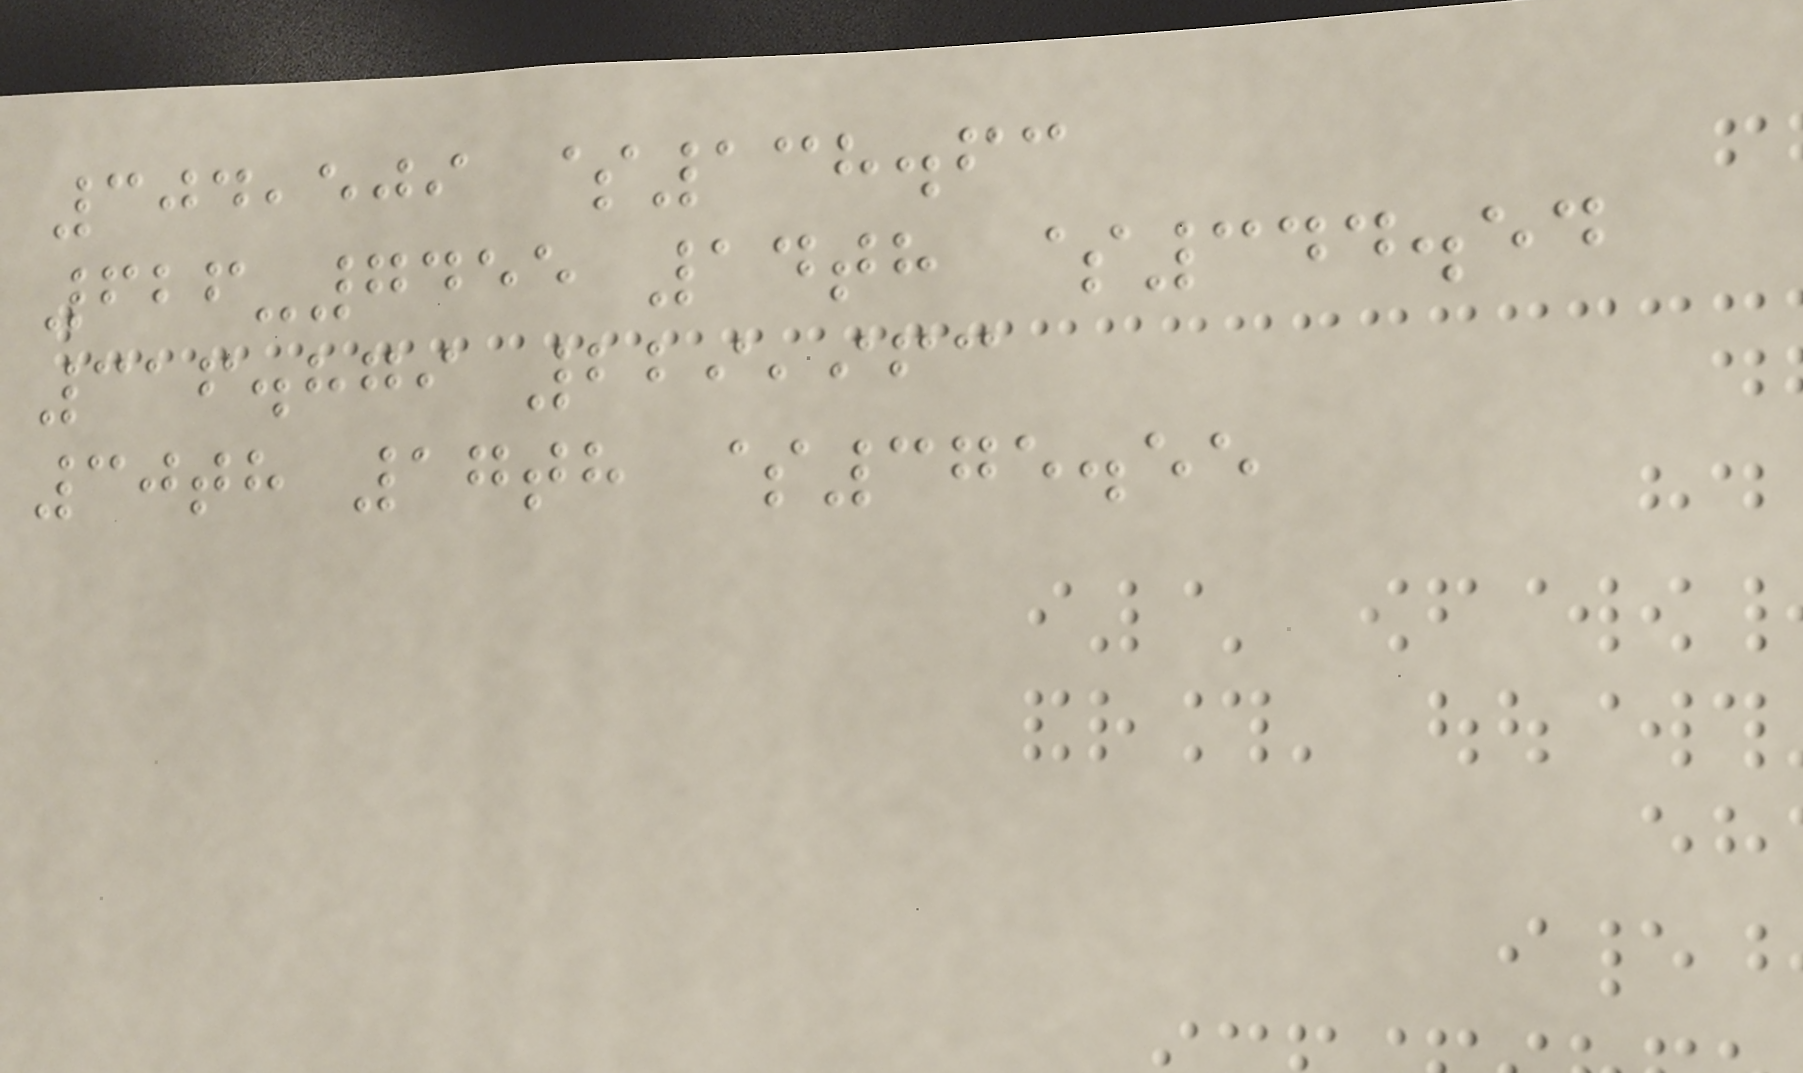304,509 $138.63
626-7455 14th $344.54
316.879 229,963
30th 17th $375.55
